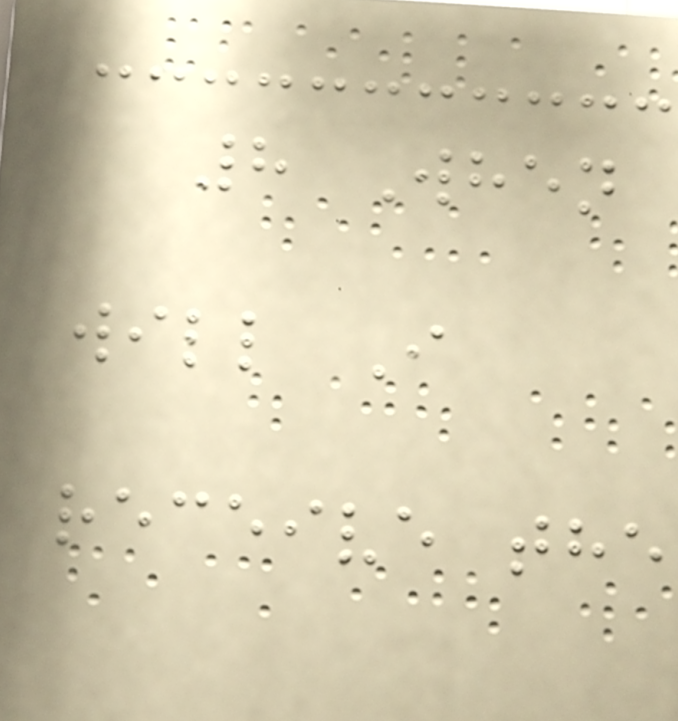8 When
will I
receive the
